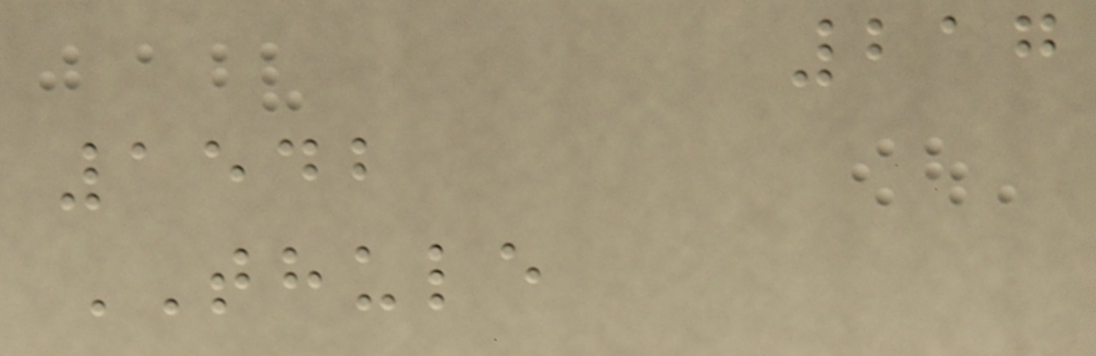217
1542
THULE
